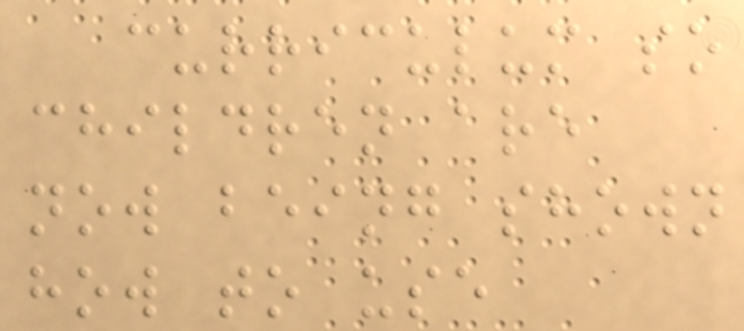curriculum so
children are
now being shown
how to use
